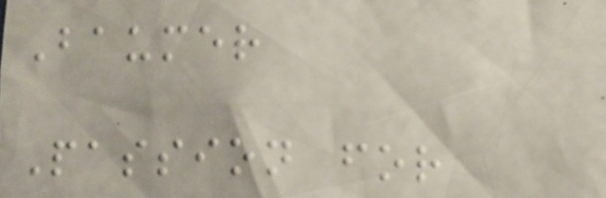Baumer
Passion for
